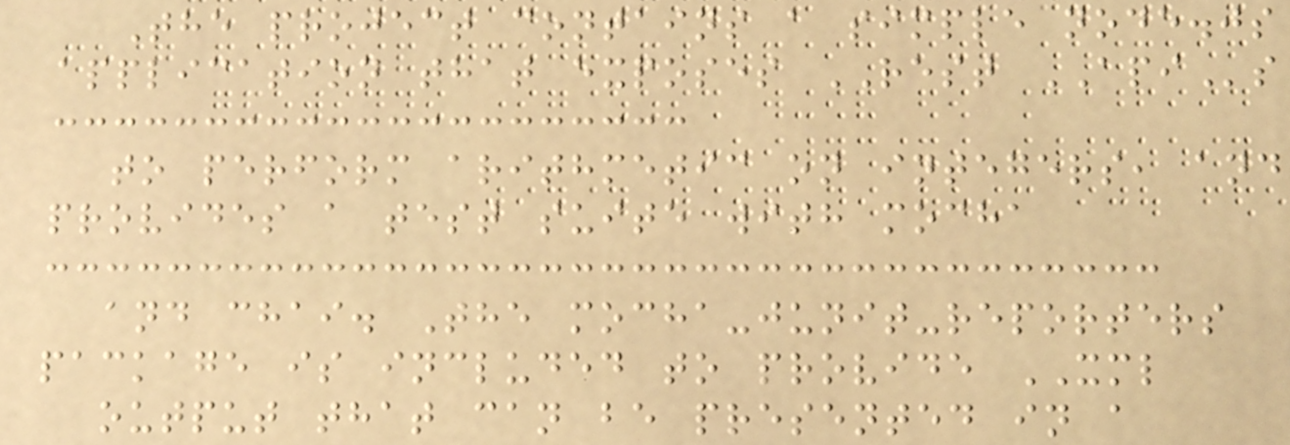The project contains a simple node.js
application that exposes REST APIs
to perform arithmetic on integers, and
provides a test suite with mocha
and chai. The mocha-junit-reporters
package is included to provide XML
output that can be presented in a
